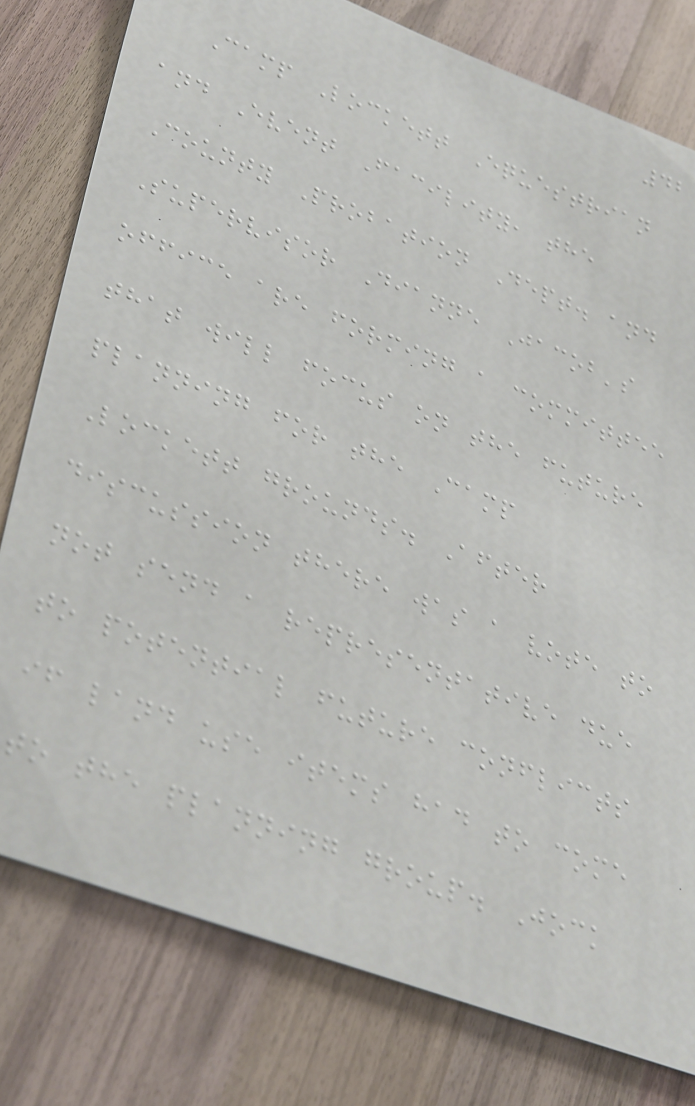42
Camp Lockett Equestrian
and Event Facility, the
County Probation Dept. and
Supervisor Dianne Jacob's
office are forming a committee
that will focus on the future
planning for the Camp
Lockett grounds. After
discussion there was a vote to
not send a representative due
to potential future conflicts
if land use items had to come
to the planning group. Jock
